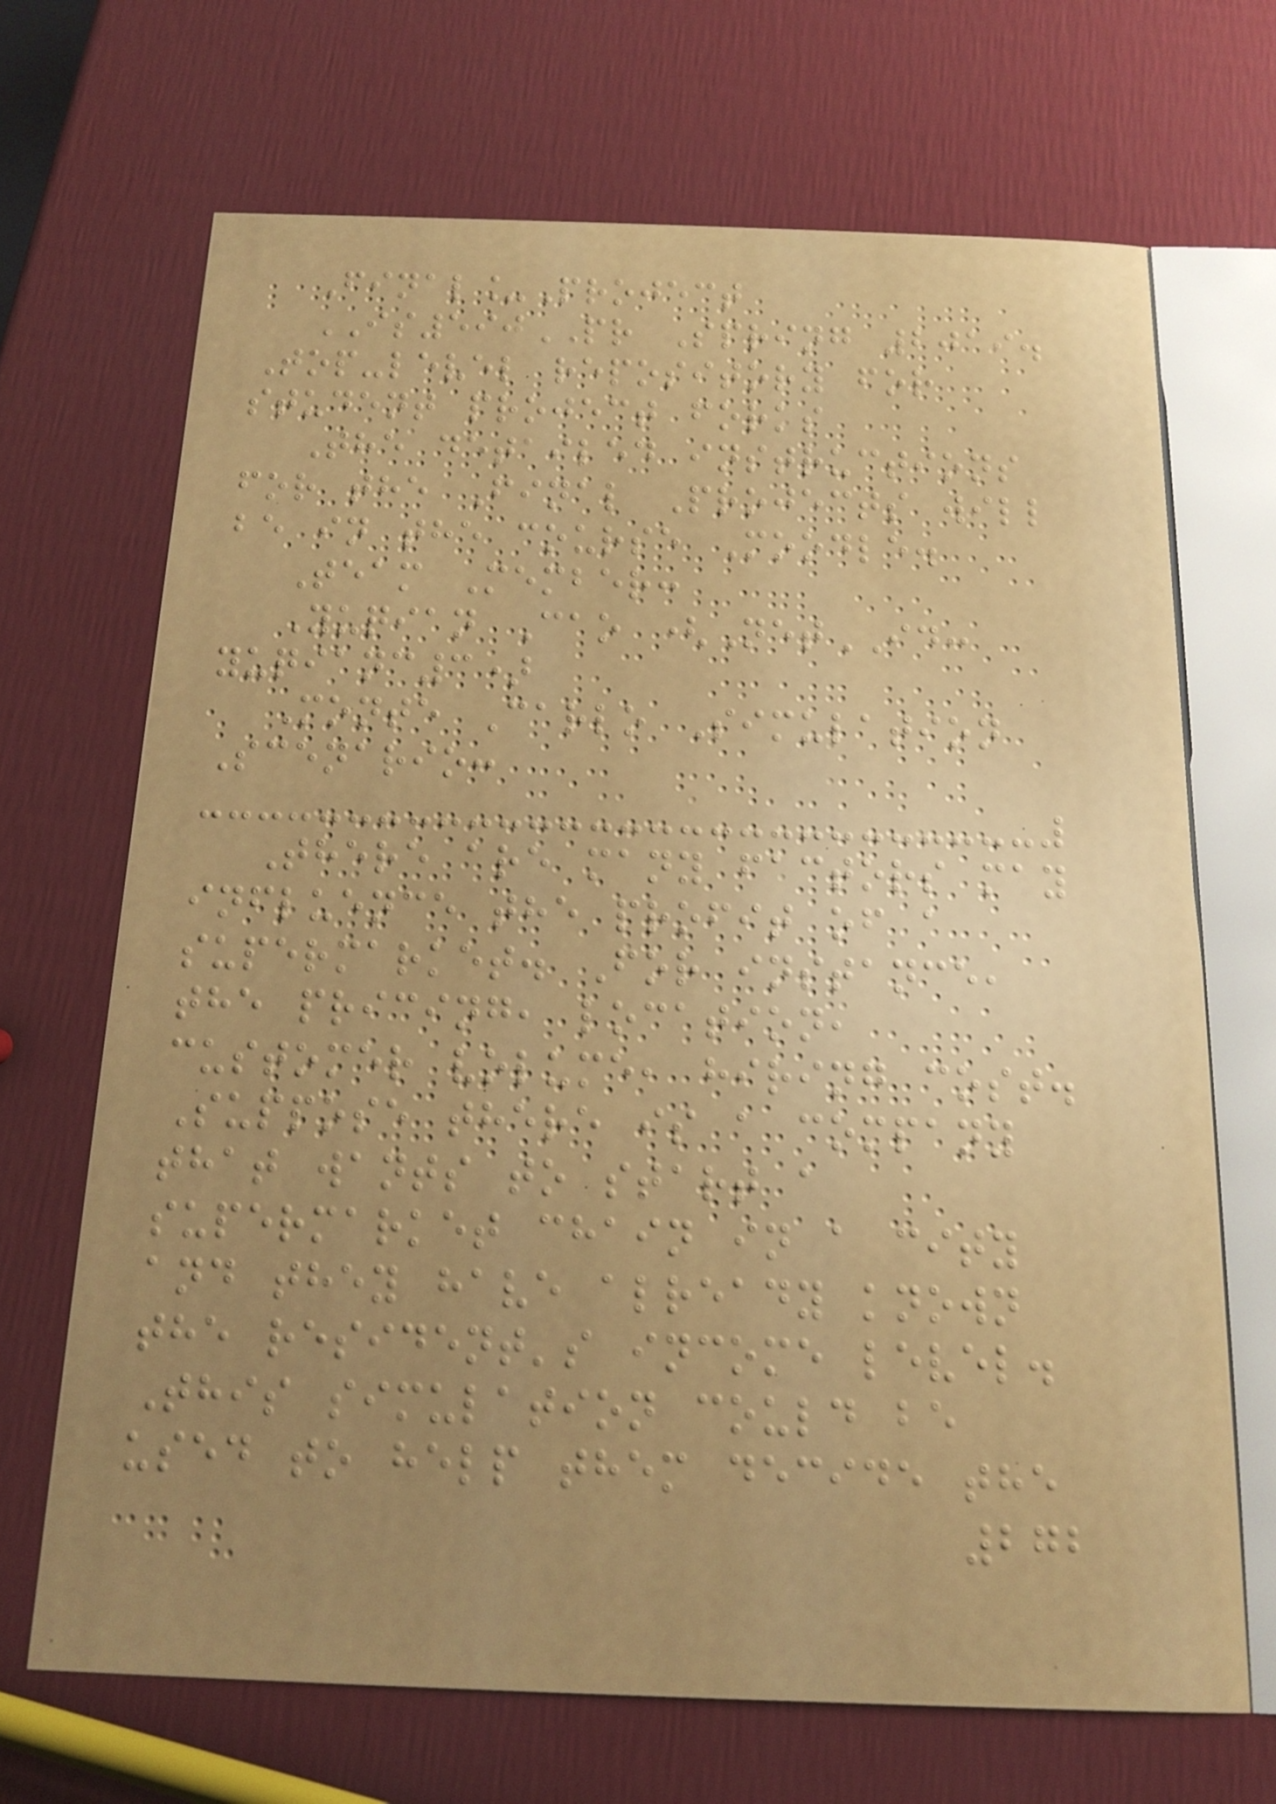Final_Project
IS590PR Spring 2019.
Top-level repository for
student project forks
The detailed instructions
for the Final Projects will
be in the course Moodle.
Team Member:
Yuqian Cao (NetID:
yuqianc3)
Monte Carlo Simulation
Scenario:
There are many factors may
influence the profit of a
supermarket. For instance,
the pricing, location,
customer volume, hiring cost.
Suppose there is a company
that wants to start a
supermarket chain in a city
and they have already known
the resident's income level.
This simulation could be
used to help them decide the
272
